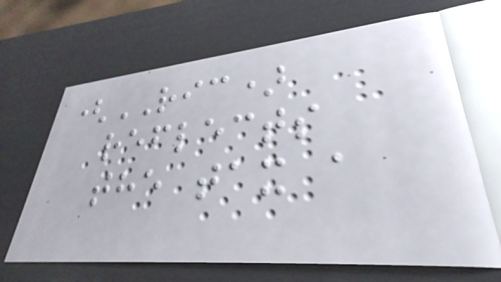(RIC)
reflects
the tax a
